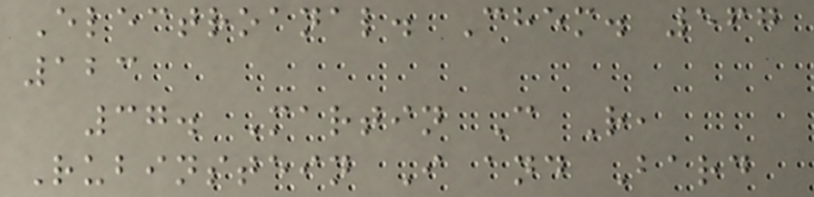Electroanal. Chem. 567
123
37. Martin C R,
Rubinstein I and Bard
